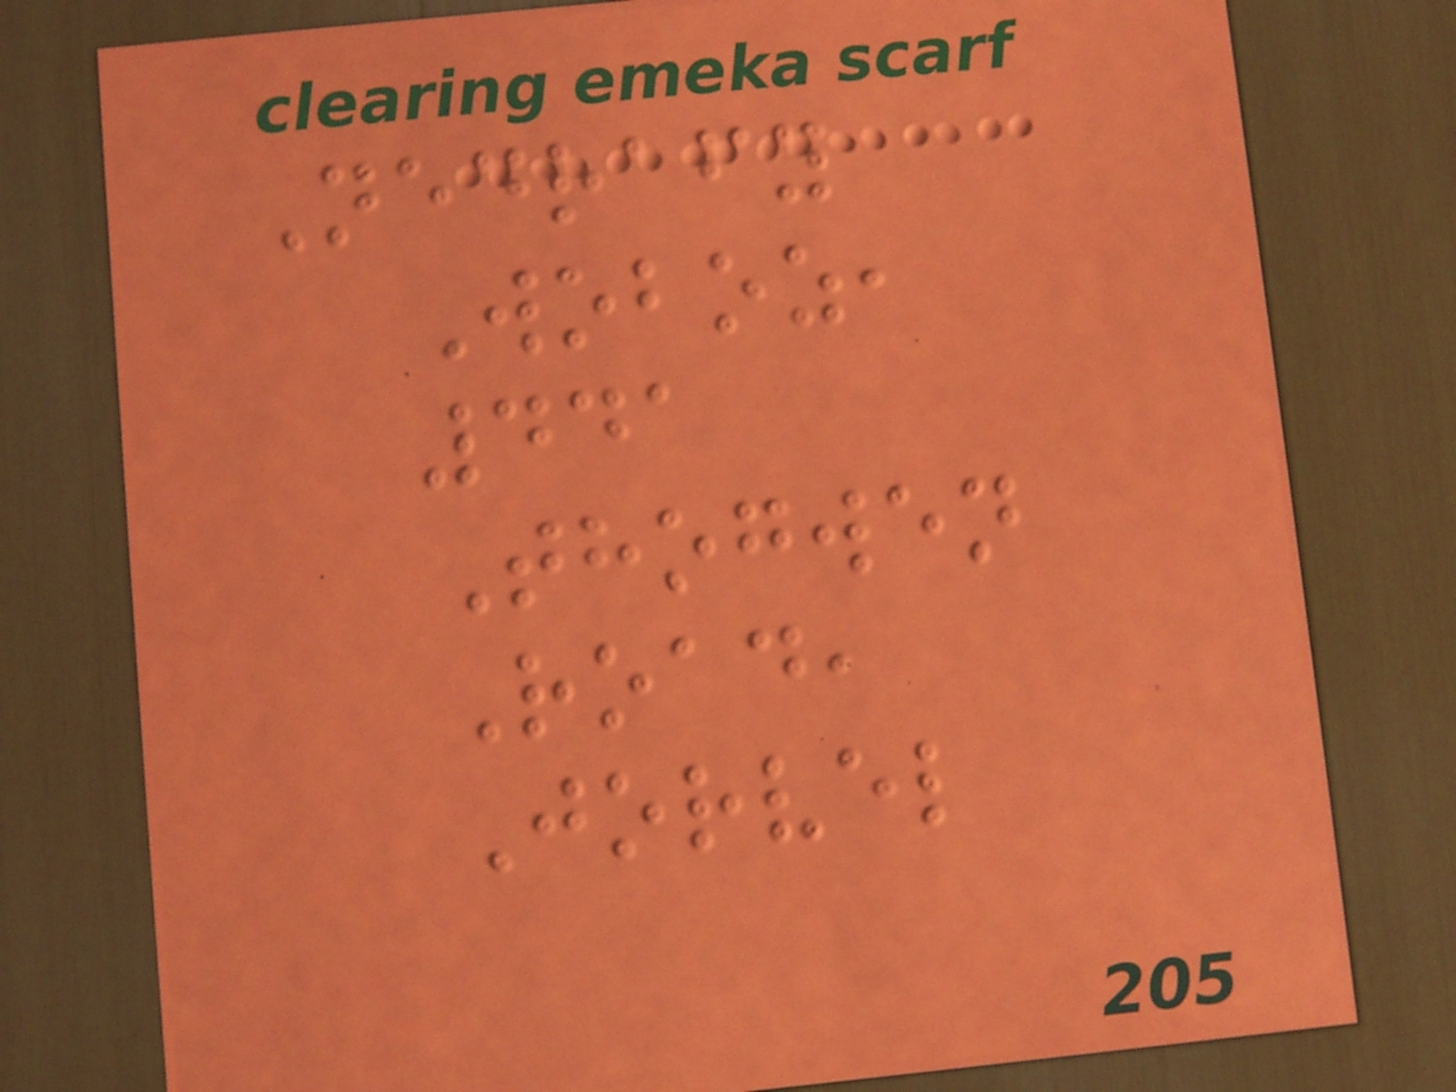Nedrafy
Woboz,
441
Thogwen
Road,
Jorvel
